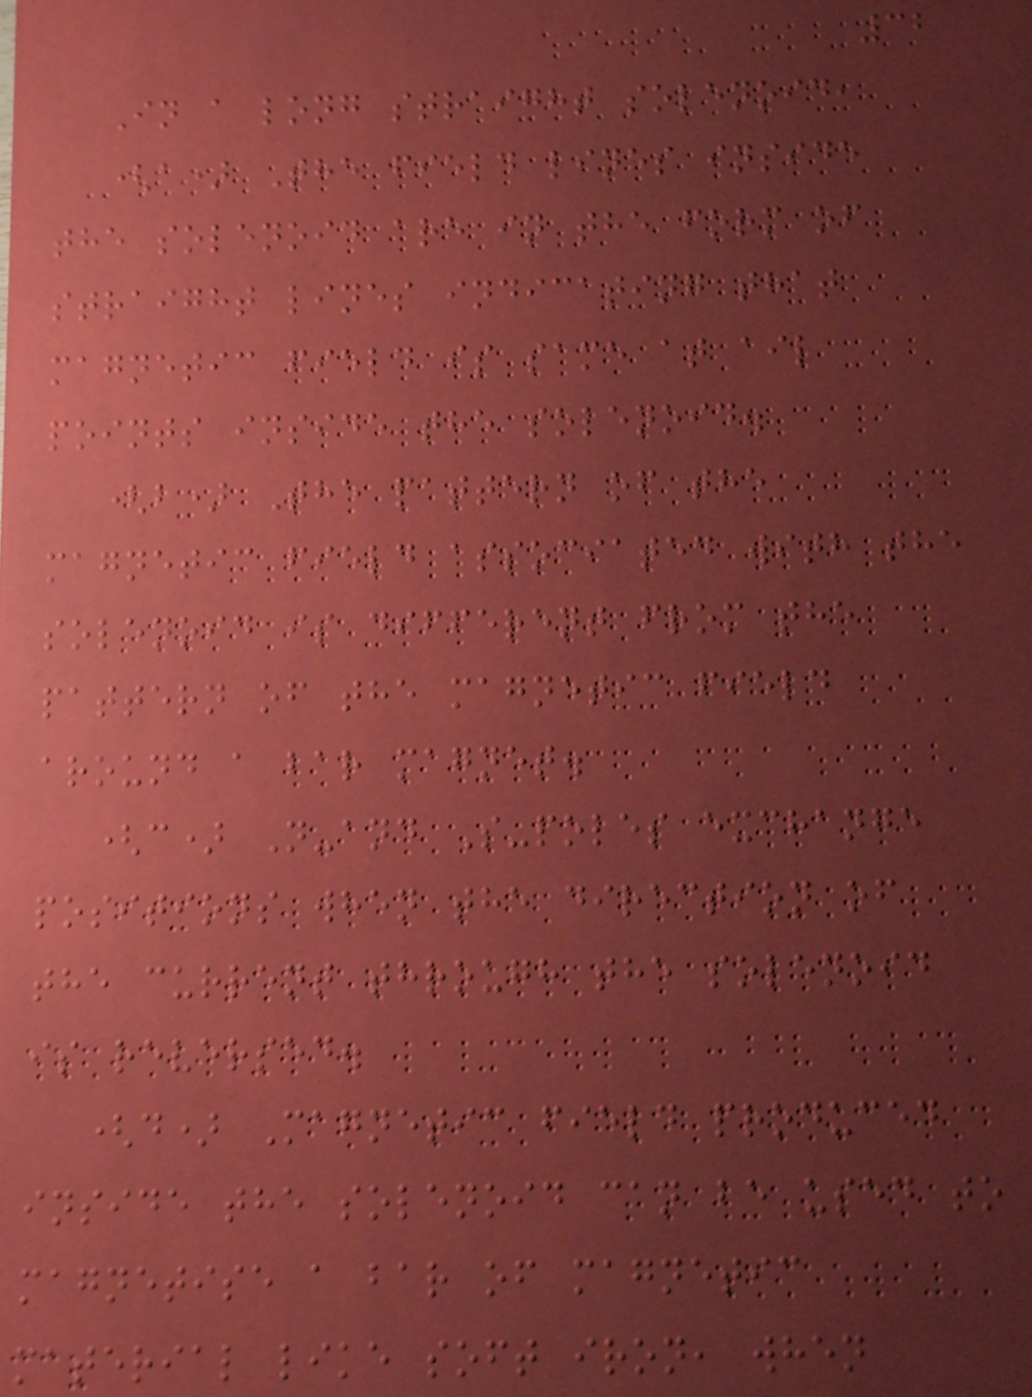32
In a long straight solenoid,
(a) The field lines inside
the solenoid are in the form of
straight lines indicating that
magnetic field is same at ail
points inside the solenoid.
(b) The pattern of the
magnetic field associated with the
solenoid is different from the
pattern of the magnetic field
around a bar magnet.
(c) N-and S-poles exchange
positions when the direction of
the current through the solenoid
is reversed.
(d) Magnetic field produced
inside the solenoid can be used to
magnetise a bar of magnetic
material like soft iron, when
